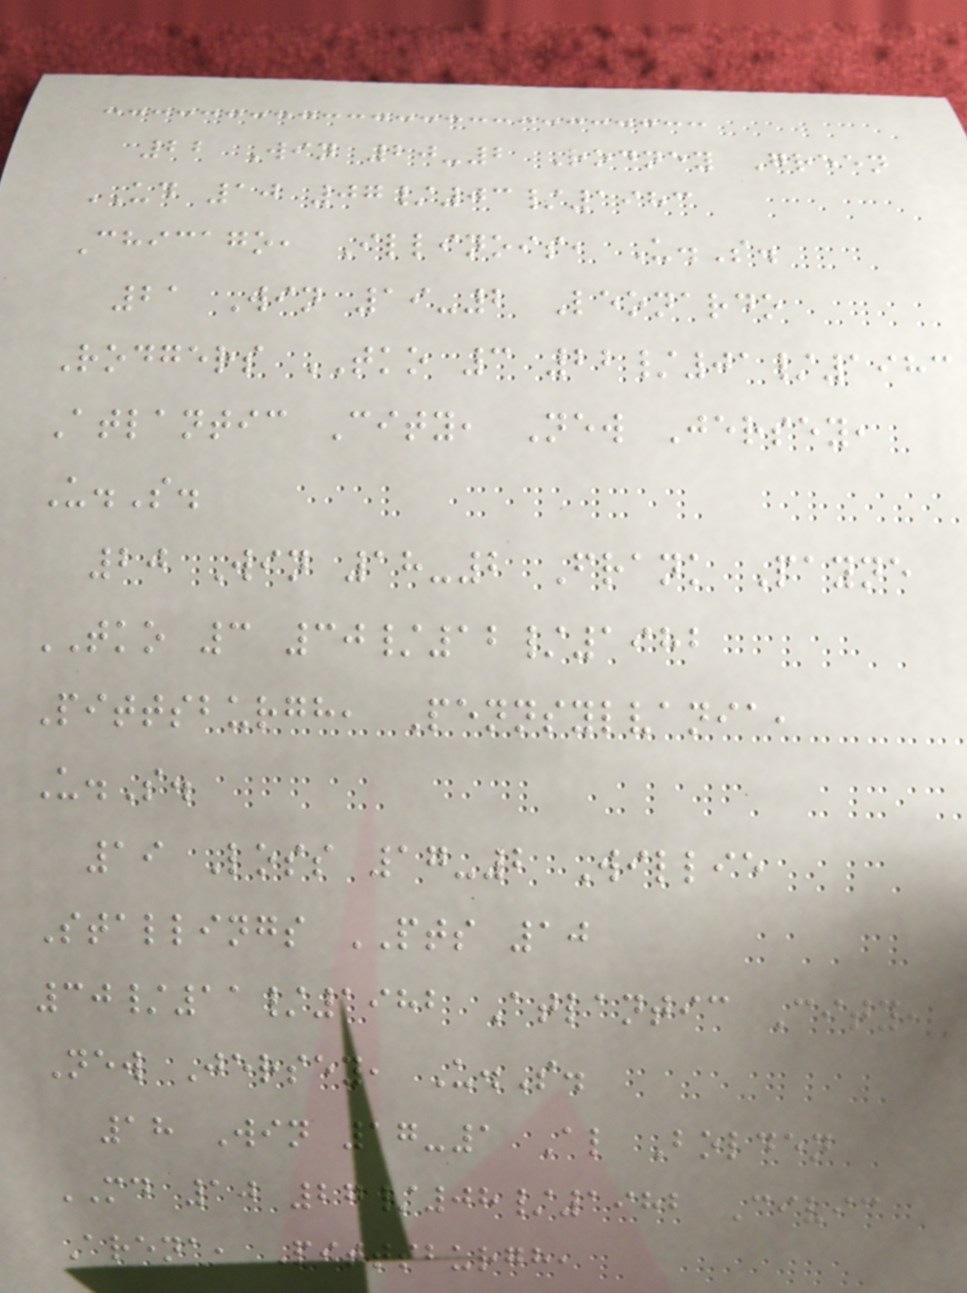22 Win 20-2 Rodney Green
UD 10 07/03/1983
Chicago, Illinois, U.S.
21 Win 19-2 Leonardo
Rodgers TKO 3 22/01/1983
Atlantic City, New Jersey,
U.S.
20 Win 18-2 Frank Payne
TKO 3 30/12/1982
Pittsburgh, Pennsylvania,
U.S.
19 Loss 17-2 Willie
Stallings PTS 10
30/11/1982 Atlantic City,
New Jersey, U.S.
18 Win 17-1 Al Bolden
MD 10 27/08/1982 Civic
Arena, Pittsburgh,
